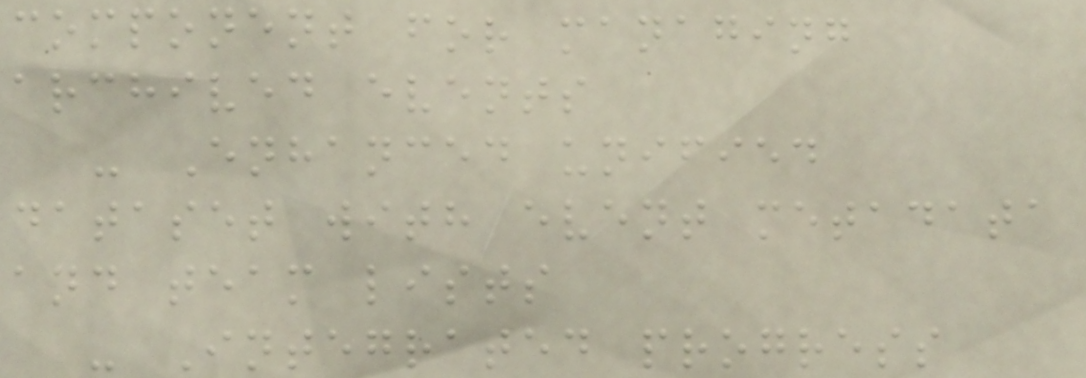component for managing
archived events
- Enhanced unified
dataset with event metadata
and team lists
- Integrated progress
